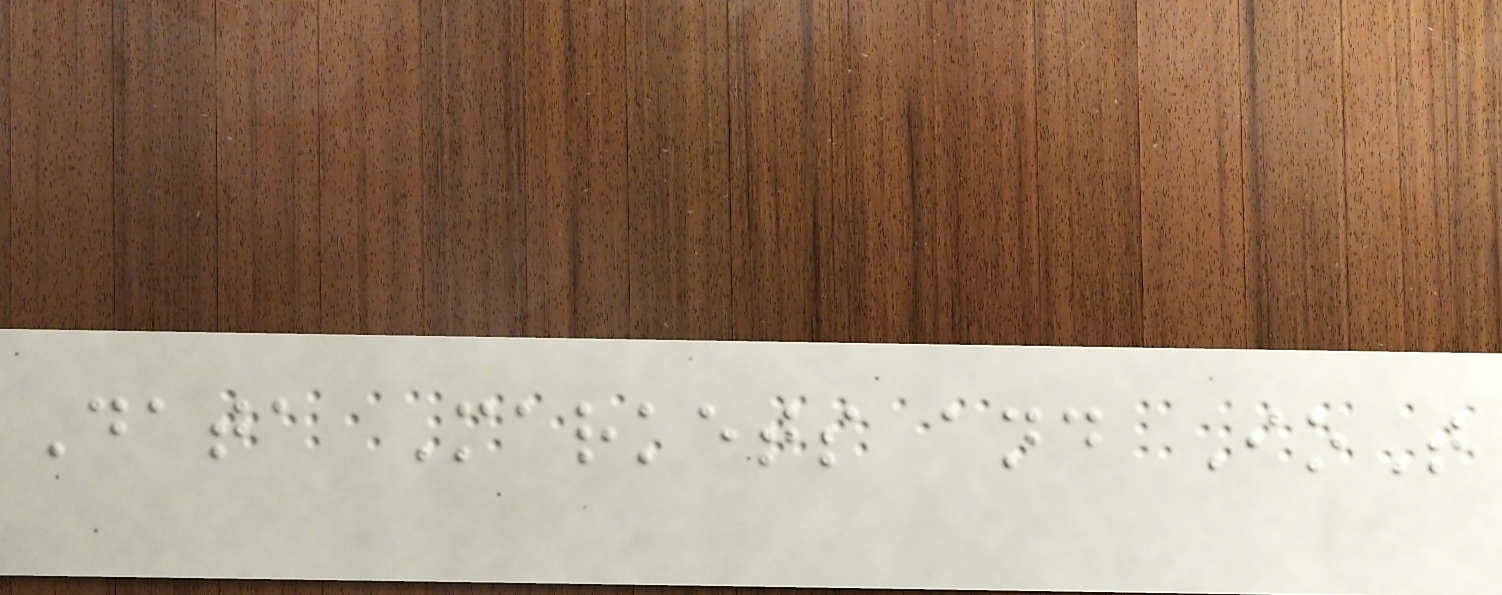Data Markets and IoT
